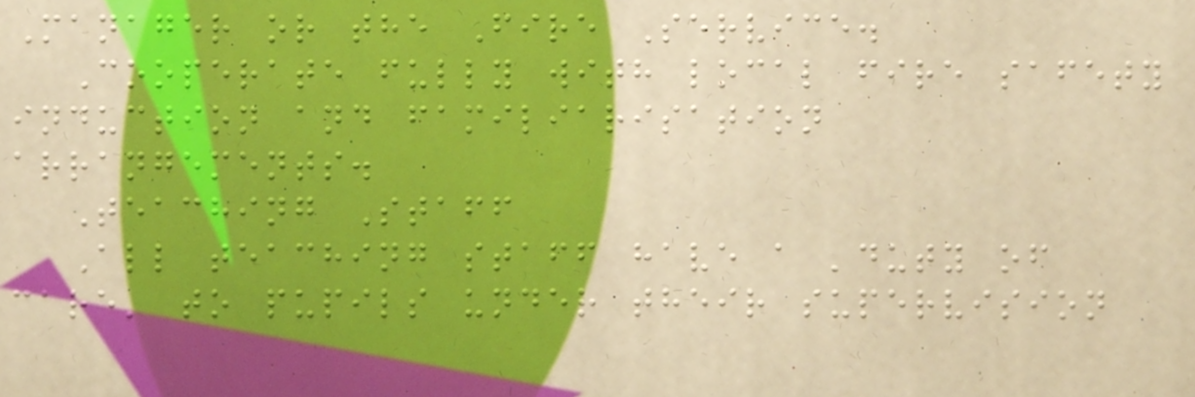Manager or the Fire Service.
Cooperate fully with local fire safety
induction and familiarisation
arrangements.
Teaching Staff
All teaching staff have a 'duty of
care' to pupils under their supervision
